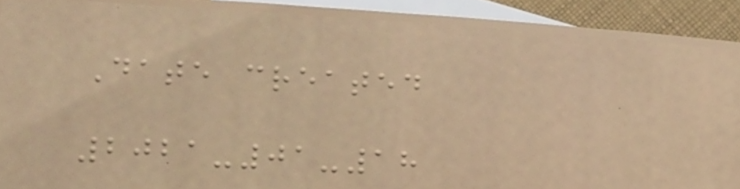Date created
2021-01-18
